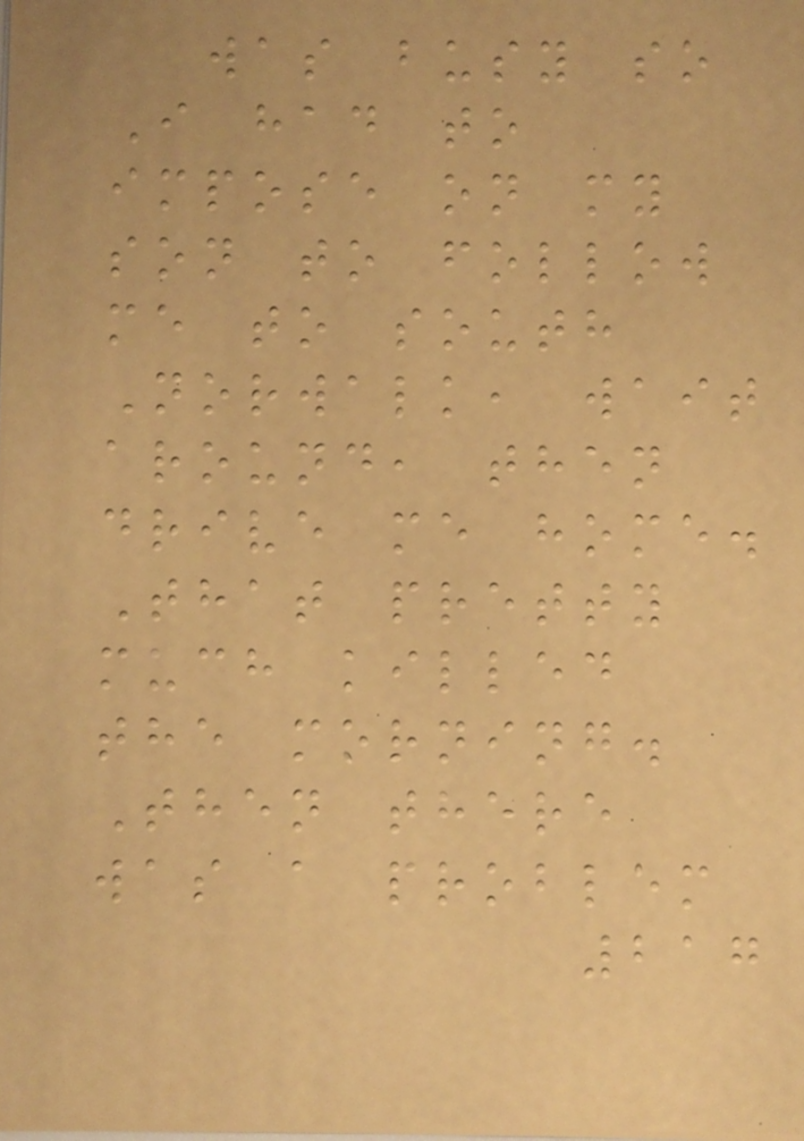was busy so
I had to
impose on my
son to follow
me to south
Norwalk, wait
around, then
drive me home.
That pretty
much killed
the morning.
Then there
was a problem
217
